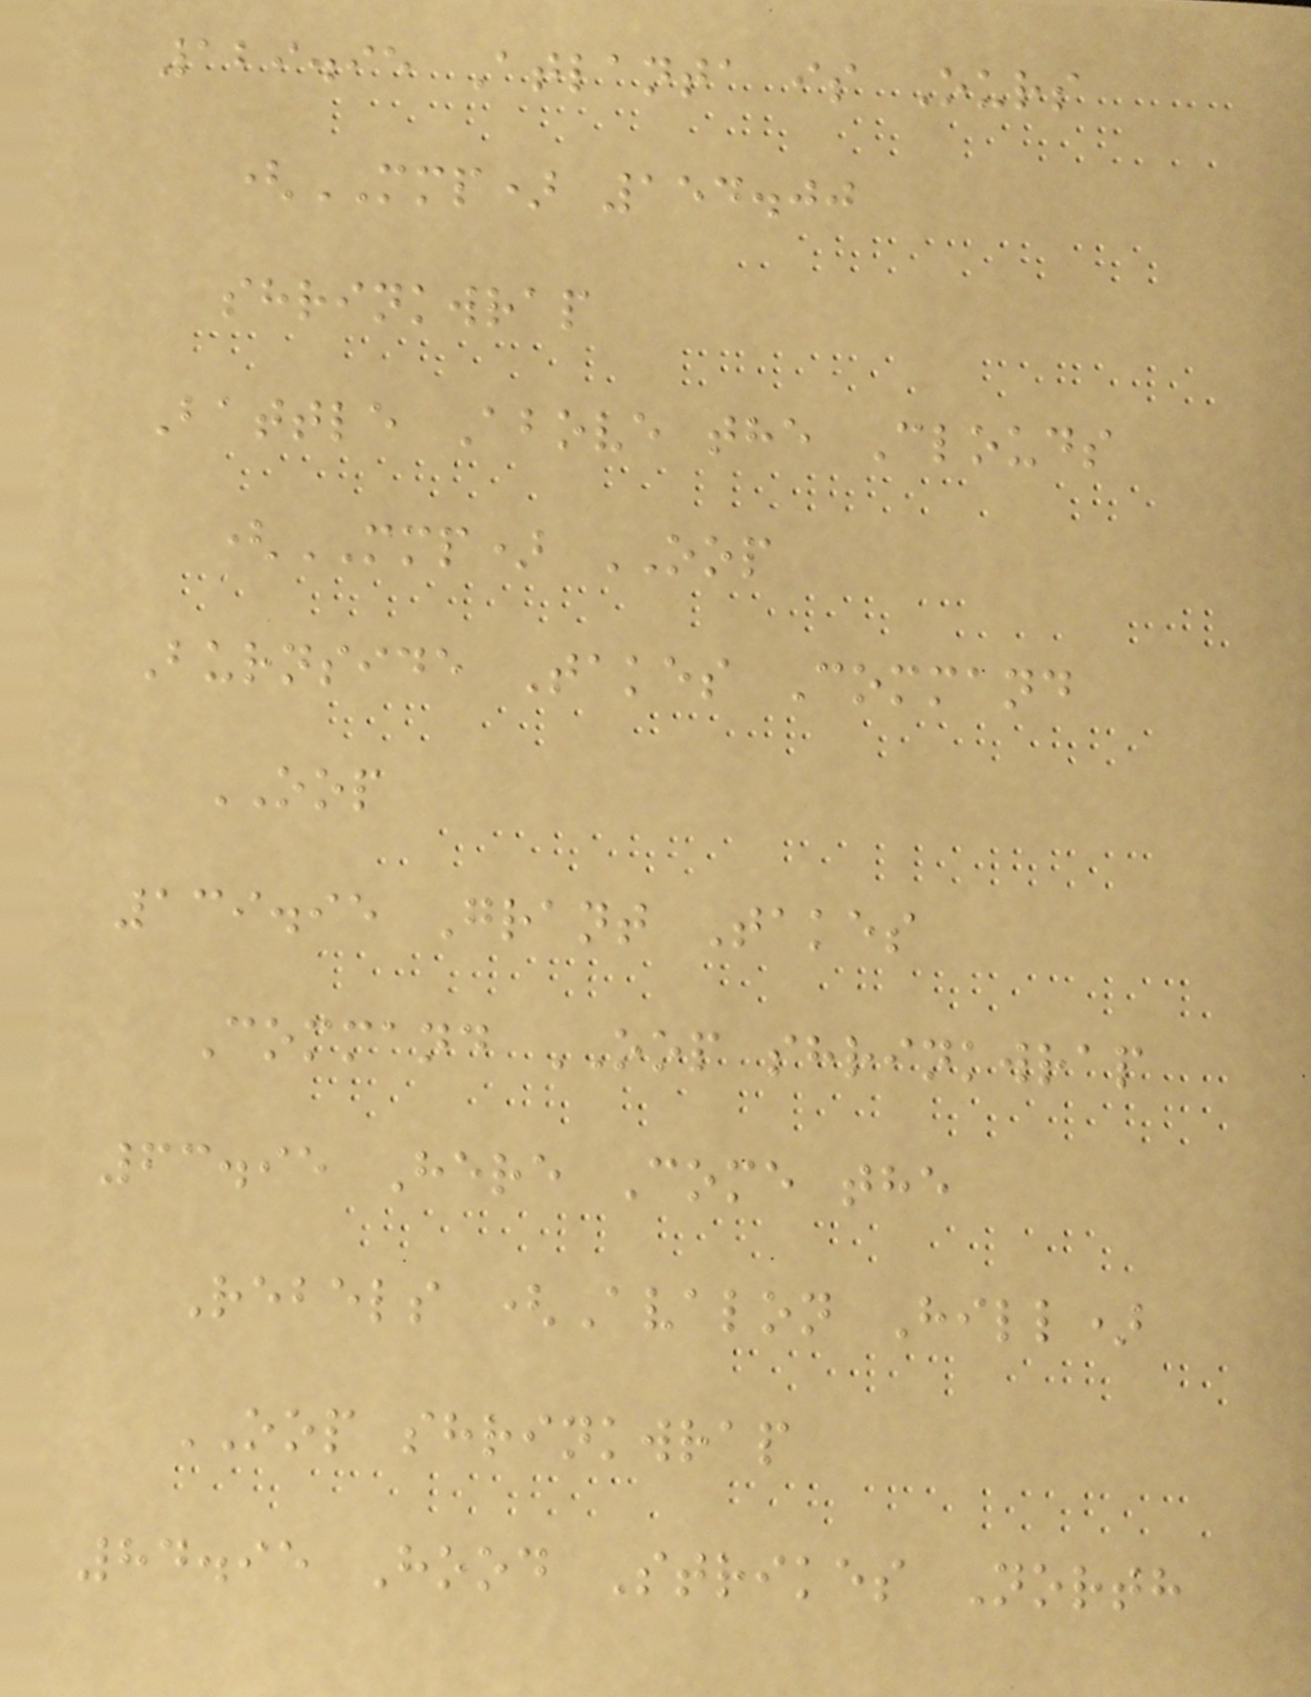129.95 Atlanta is Ours
(MMP) 154.00
shrinkwrap
Battle Above the Clouds
(MMP) OOP
Burnside Takes Command
OOP
139.95 Grant Takes
Command OOP shrinkwrap
63.95 Here Come the
Rebels (Avalon Hill)
OOP shrinkwrap
84.95 Hood Strikes North
